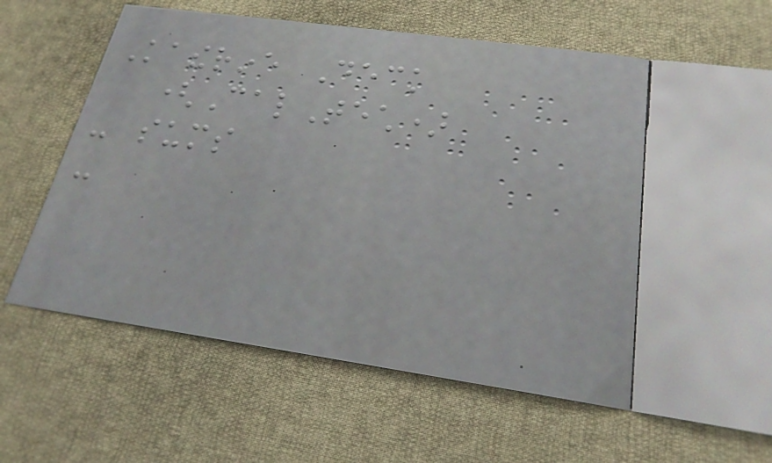Katherine Deck
(CalTech)
- sums
-
